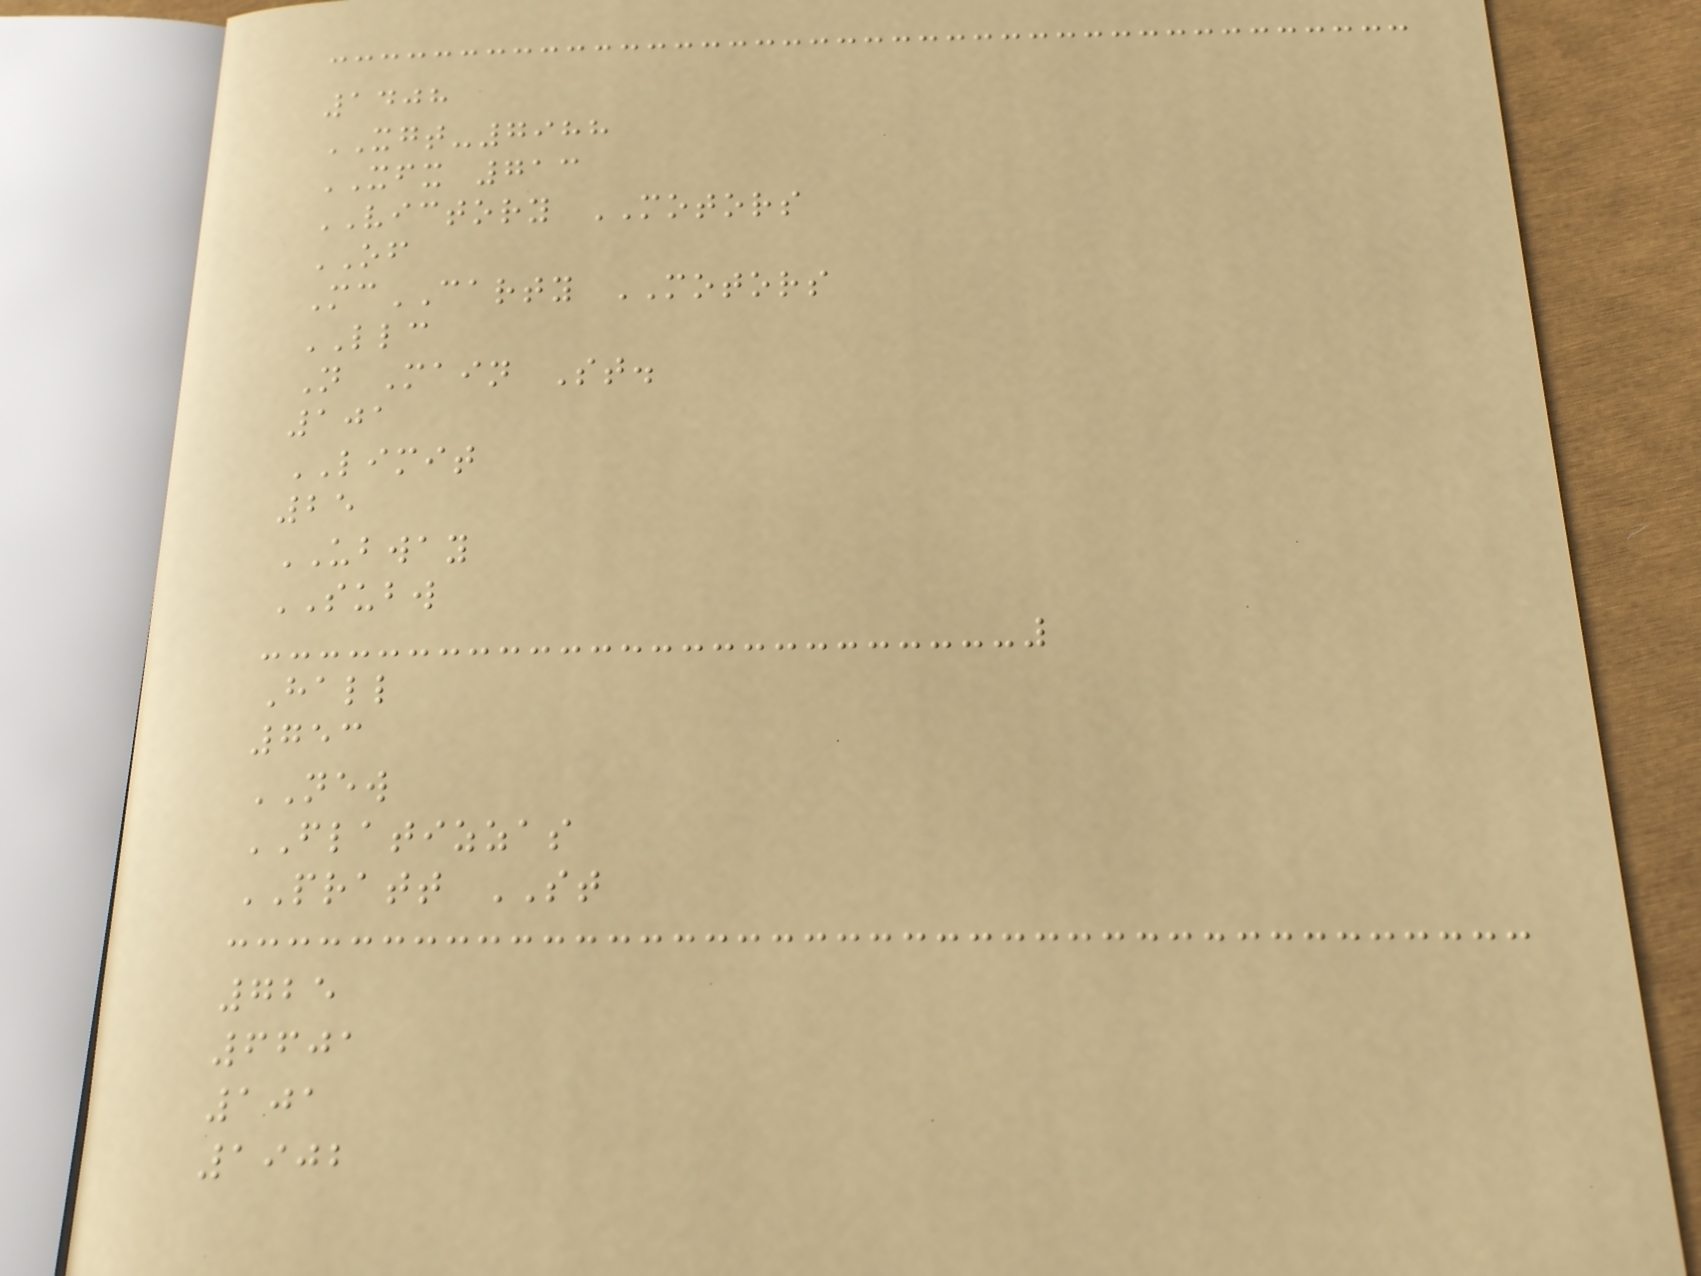1408
XGT-7988
XFX 713
VICTORY MOTORS
OF
McCARTY MOTORS
LLC
N Main St.
101
LIMIT
25
UBWAY
SUBW
Hall
753
NEW
FLATIZZAS
PRATT ST
725
6601
101
1902
